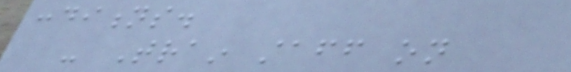conditions.
- Train staff on
